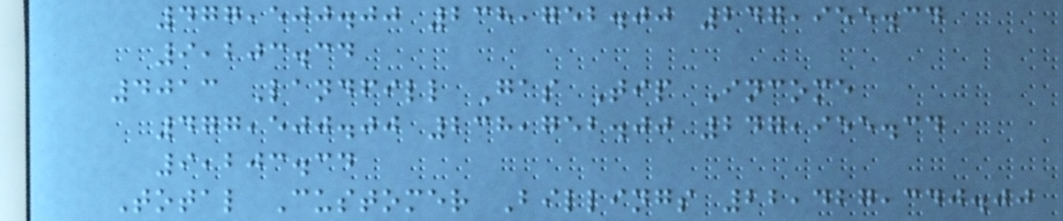477,500.00 238,752.00 247,955.34
9,203.34
4013 Landfill Gas Tip Income
477,500.00 238,752.00 247,955.34
9,203.34
Total Customer Billings 22,427,340.00
